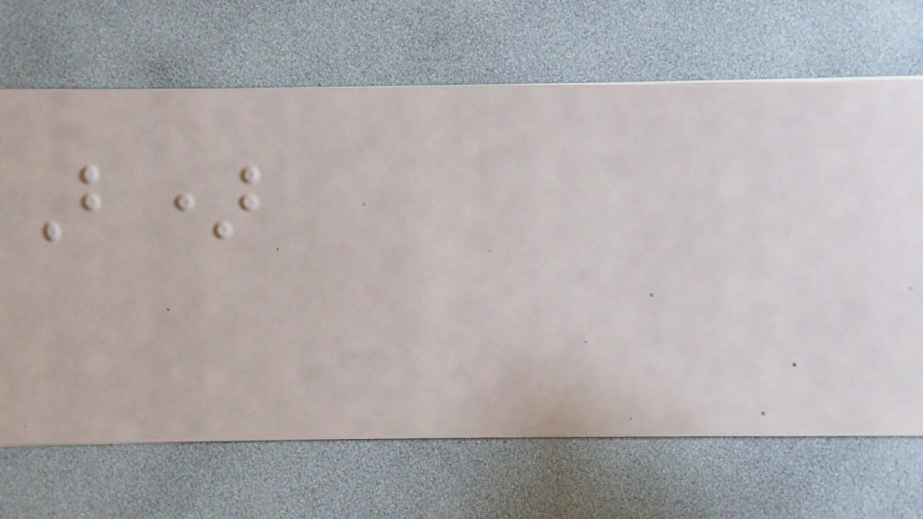B)
